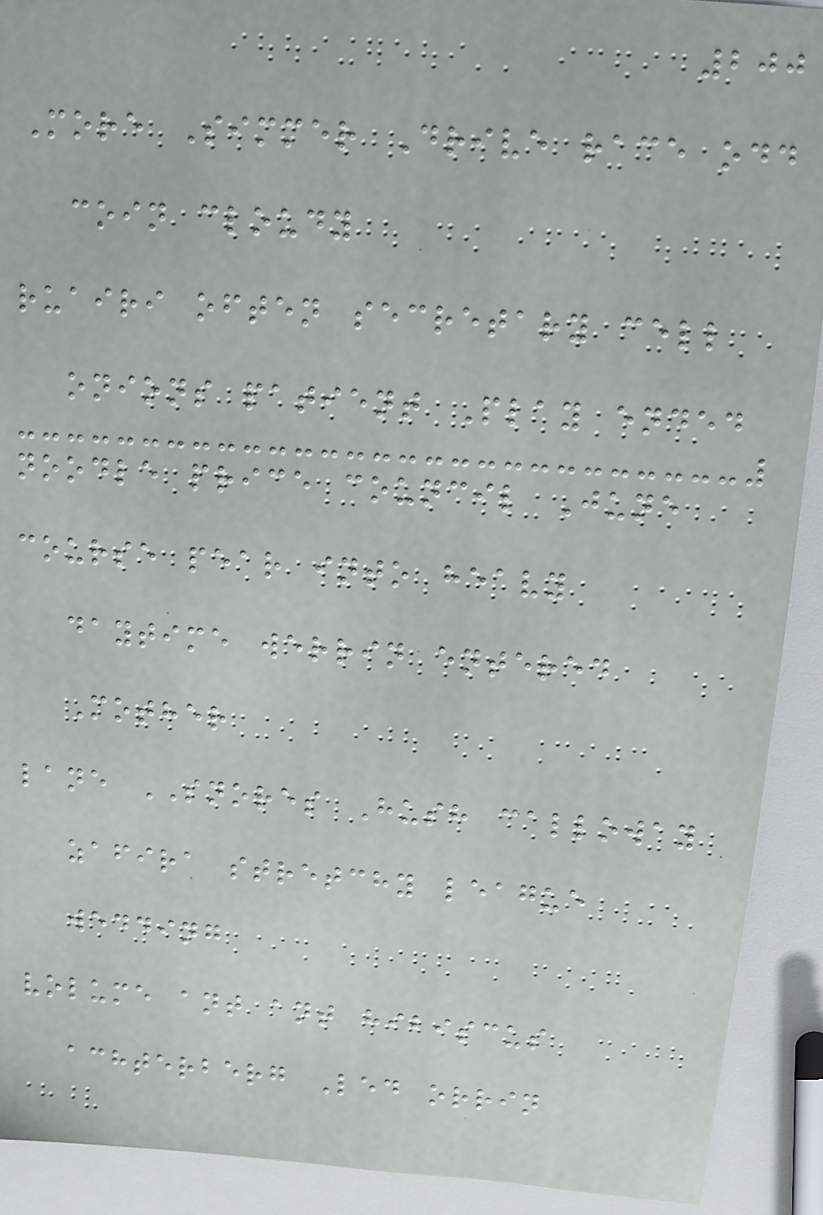200
More Simmer Drive race odd
coin cloudy
ruairi often secretary cell
onions patient Play ended
noodle price council June
course pear into heavy
daytime werrin entered
Mother
lane SNORES Hush calloway
zafira stretchy league
wedding
volume ant ant hibiscus
achterberg Led orrin
